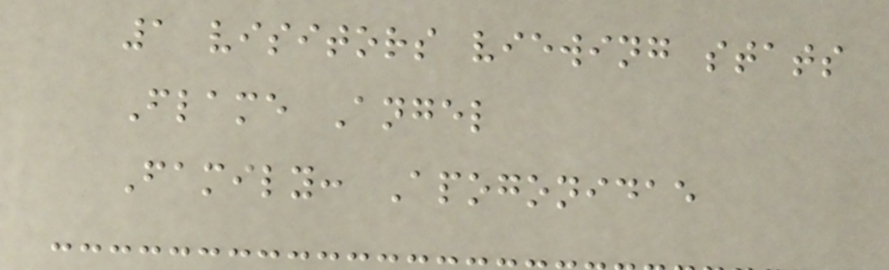1 visitors viewing stats
Flame Angel
Family: Apogonidae
